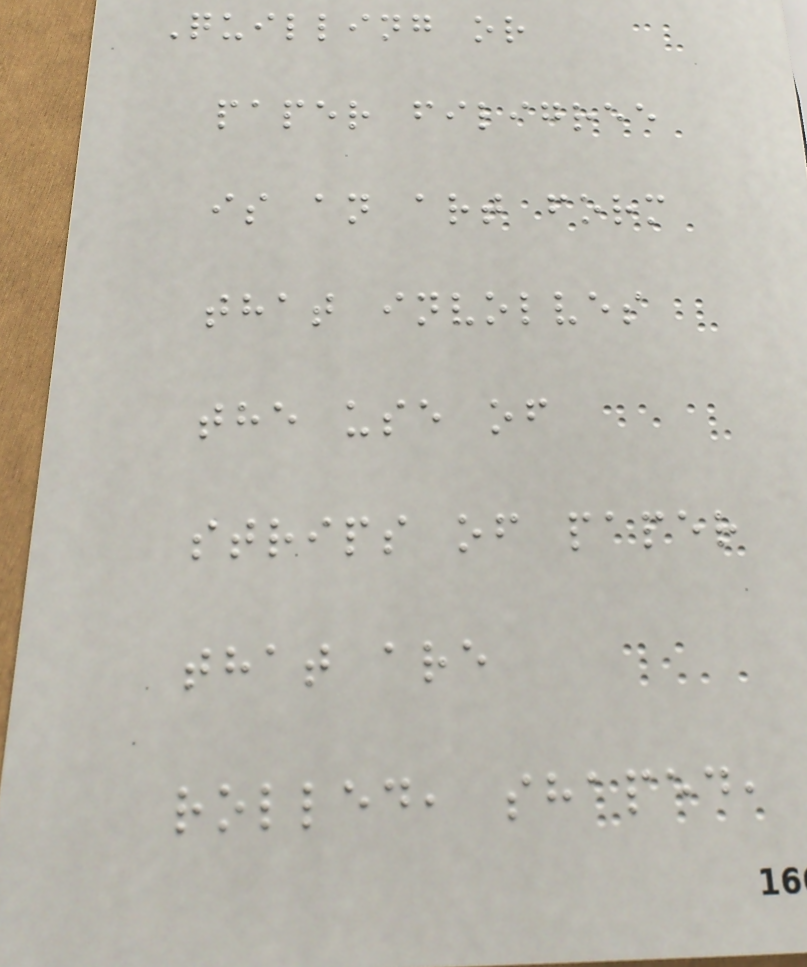Quilling or
paper filigree
is an art form
that involves
the use of
strips of paper
that are
rolled, shaped,
